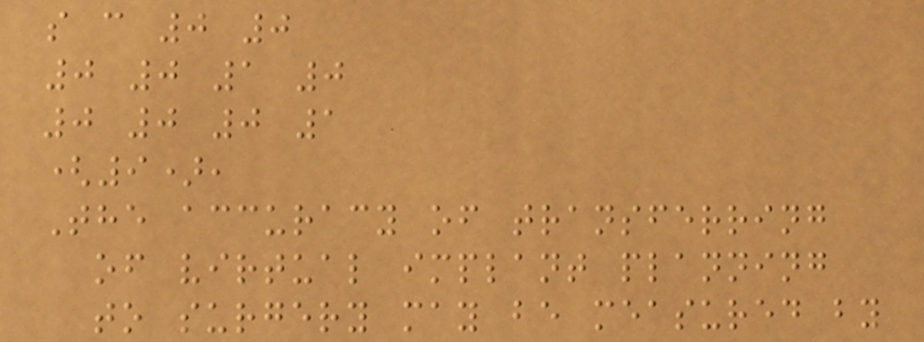s c 0 0
0 0 1 0
0 0 0 1
(9),
The accuracy of transferring
of virtual implant planning
to surgery may be measured by
